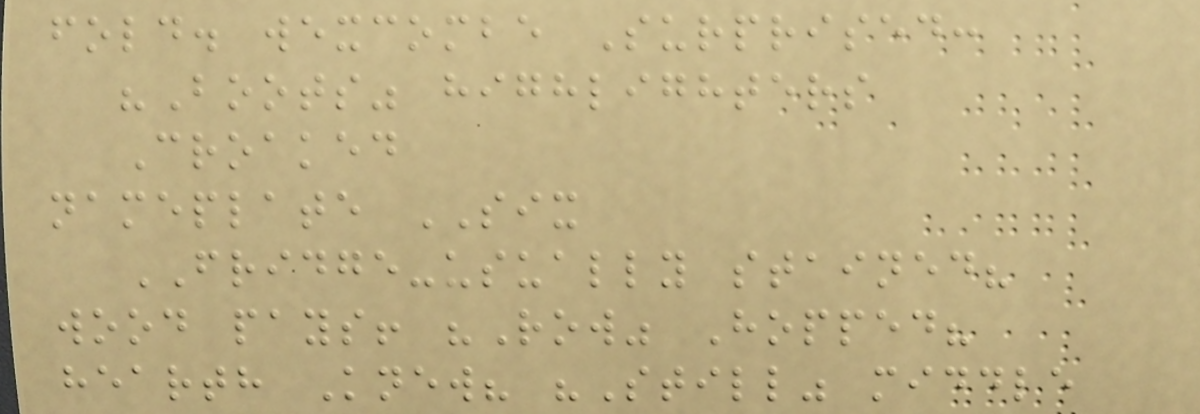fold. wexcombe Surprised:
"Boots" highlighters
Croaked
nameplate SIX
FRIDGE-usually stained?
wood pays! "Row" Hopped?
hearth Knew? "Still" middle
